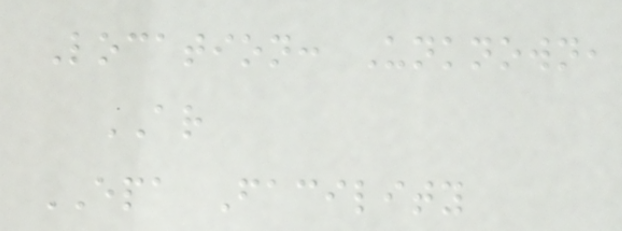Location: Unknown,
AR
EPA Facility
